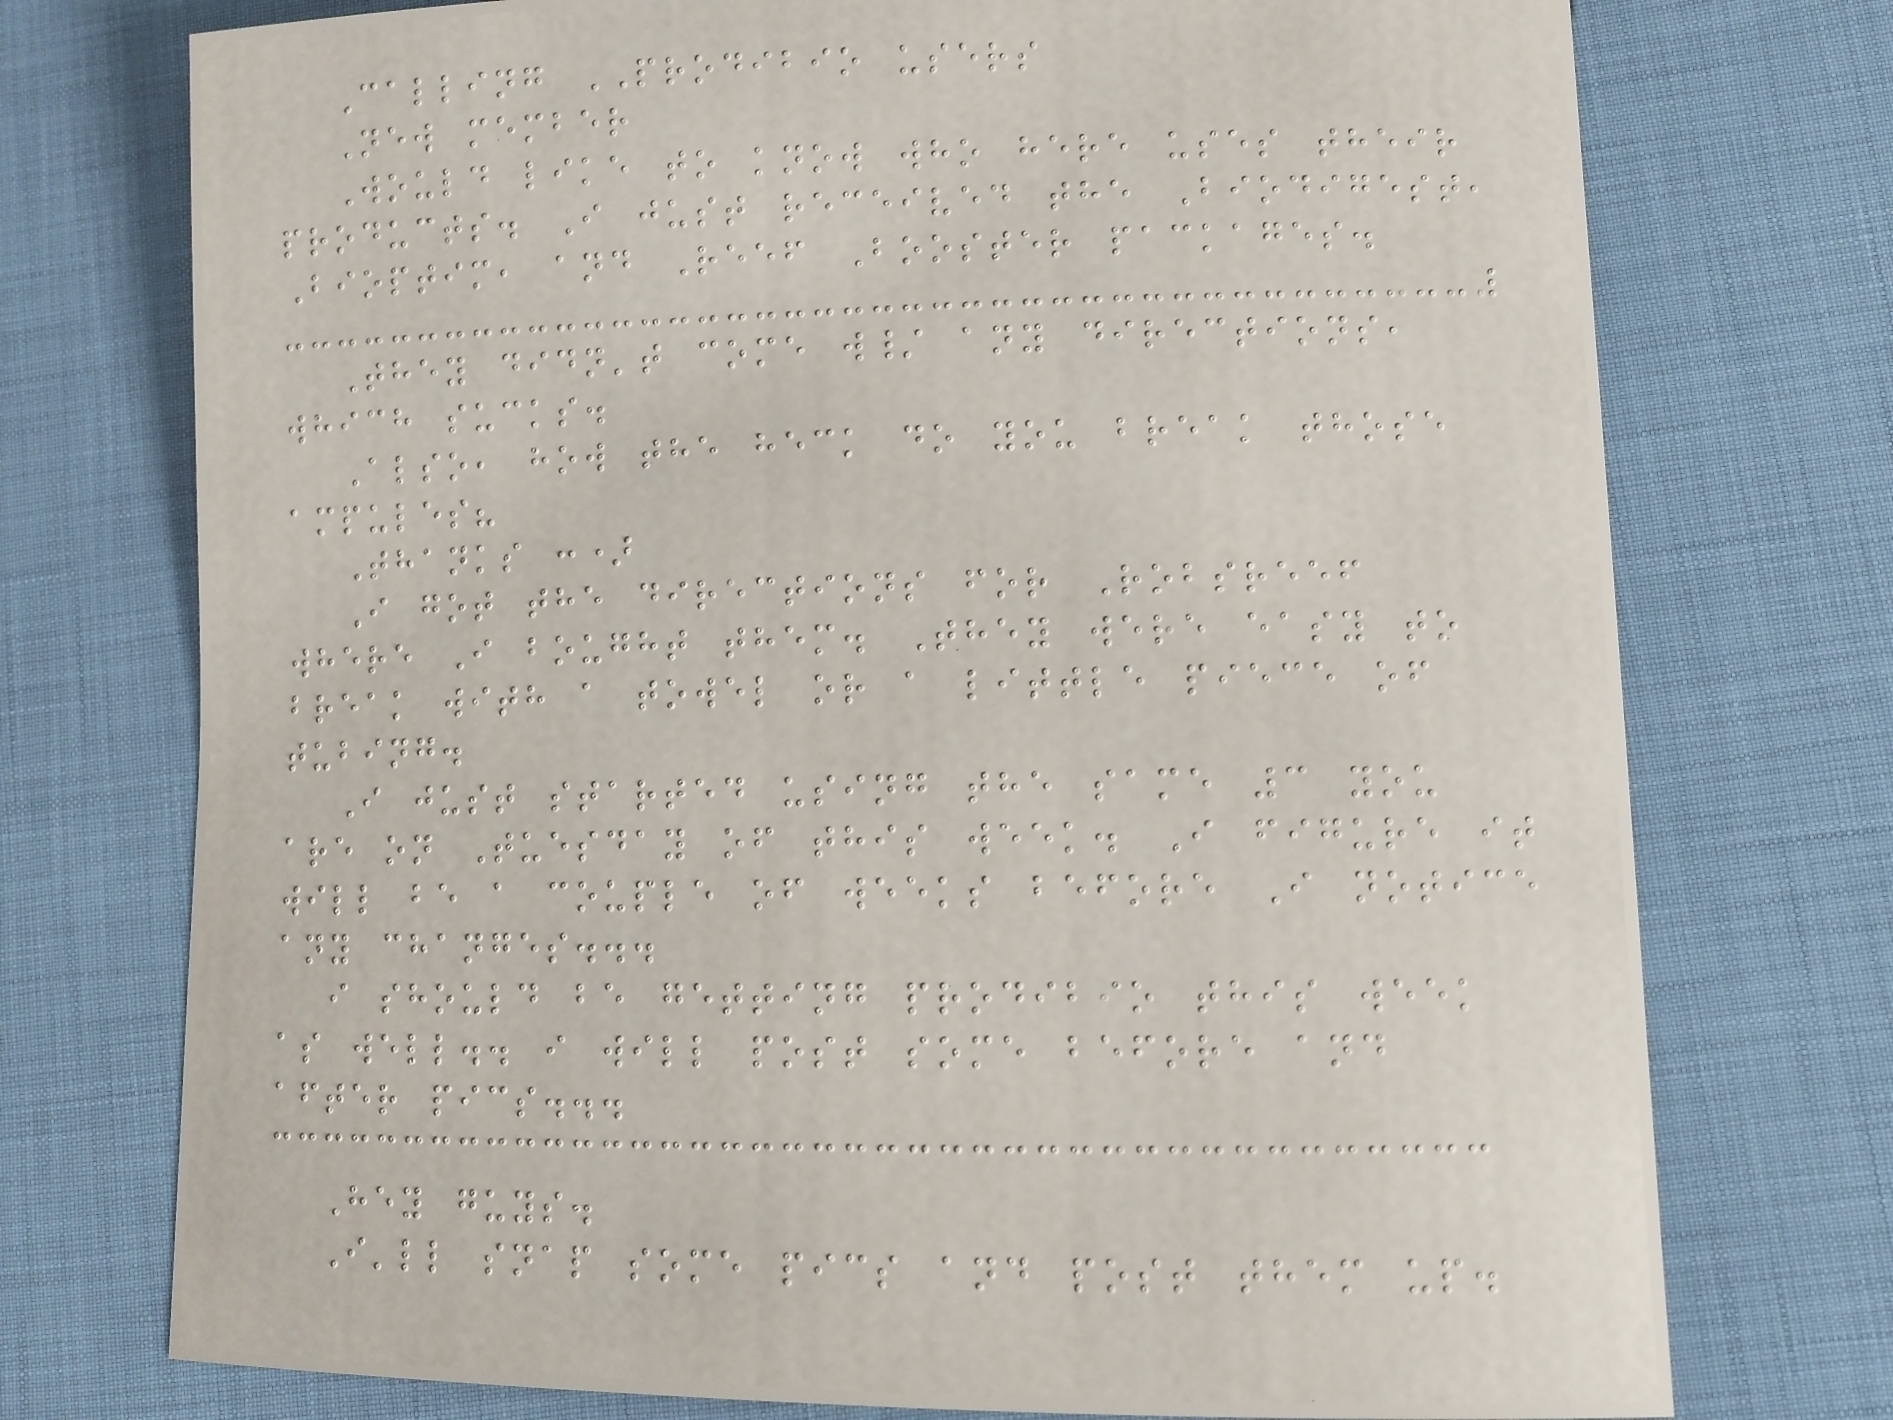Calling PRODIBIO users
New member
Would like to know who here uses their
products. I just received the Biodigest,
Bioptim, and Reef Booster packages.
They didn't come w/ any directions,
which sucks.
Also, how the heck do you break those
ampules?
Thanks :)
I got the directions for Robsreef
where I bought them. They were easy to
break with a towel or a little piece of
tubing.
I just started using the same 3 you
are on Tuesday of this week. I figure it
will be a couple of weeks before I notice
any changes...
i should be getting prodibio this week
as well.. i will post some before and
after pics...
Hey guys.
I'll snap some pics and post them up.
